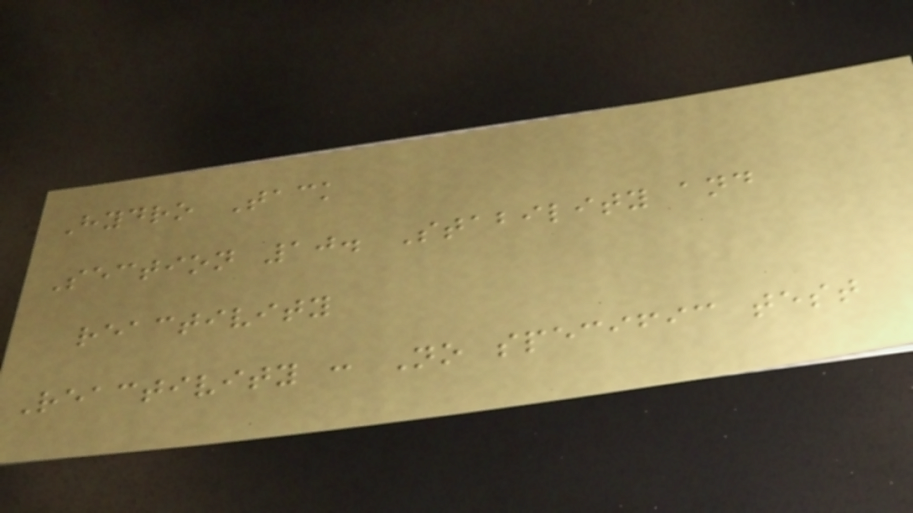Hydro Tack
Section 10. Stability and
reactivity
Reactivity : No specific test
